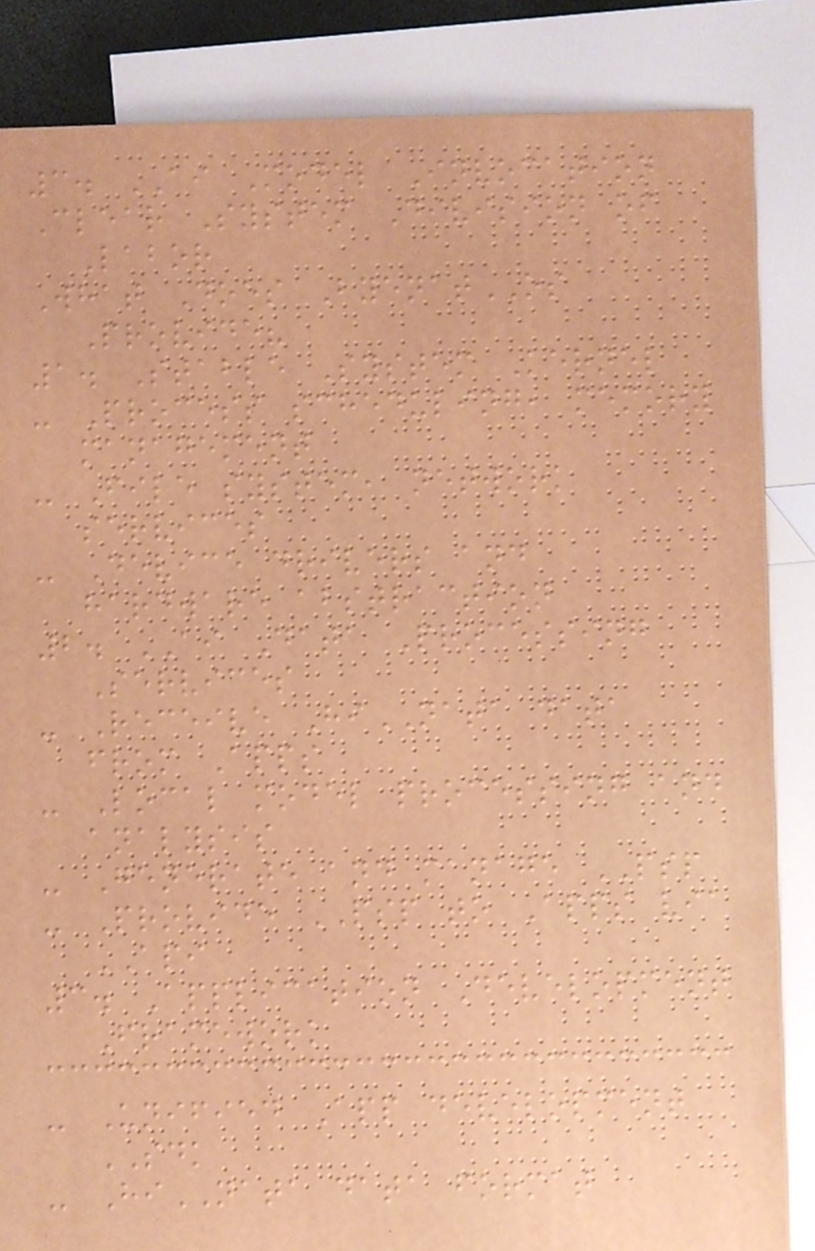3. AI Model Invocation
Clear System Division of
Labor
What Does ByenatOS
Provide?
1. Stable System Kernel
- Process scheduling, memory
management
- File system, network
services
- Device drivers and
hardware abstraction
2. AI Data Processing
Services
- Receive HiNATA data
from Apps
- Local model processing and
analysis
- Generate and manage PSP
- Provide PSP to Apps via
API
3. Application Development
Framework
- Unified App development
SDK
- HiNATA data format
